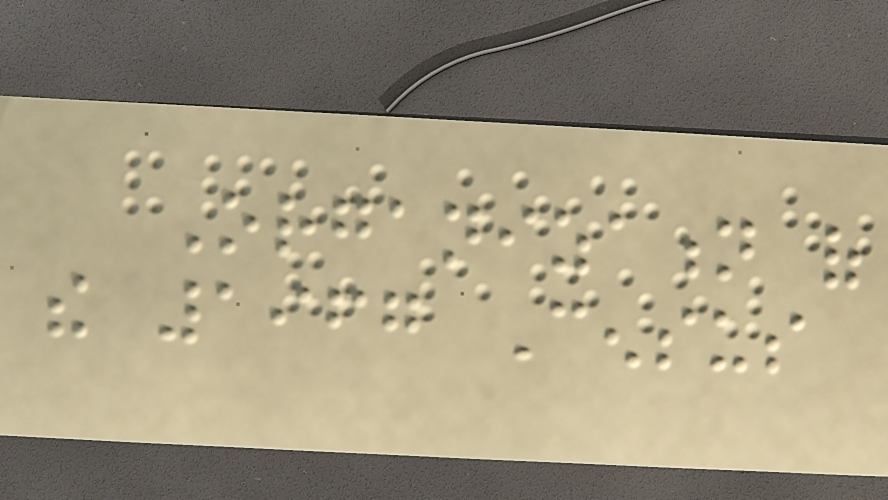Organization of
the 1967 Census
